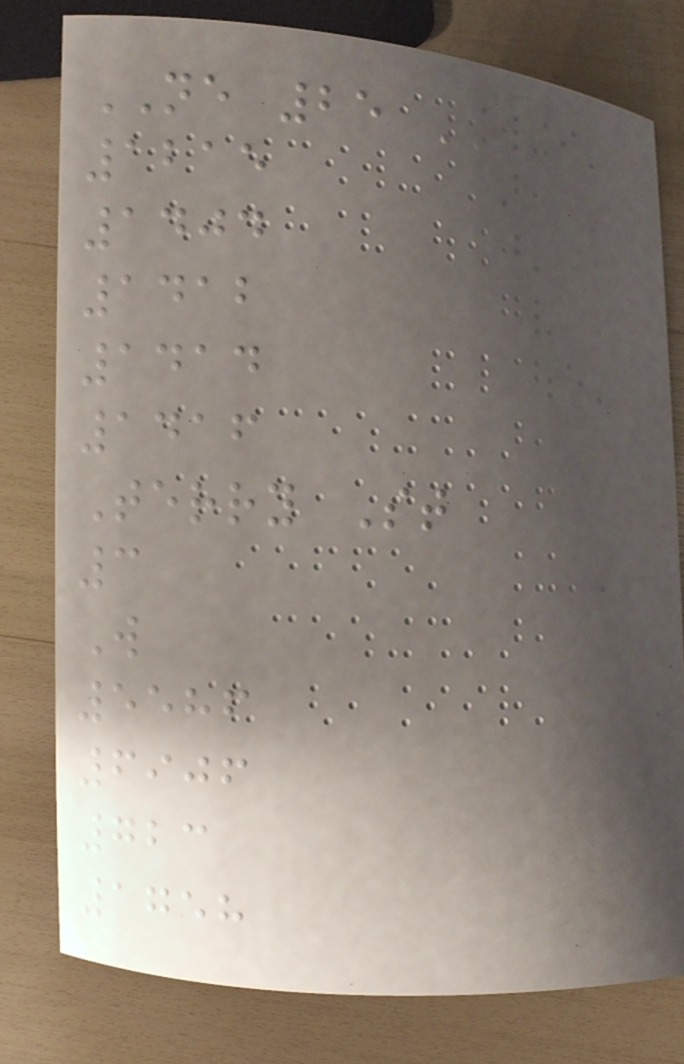NE 25 ST
1215
1404
1412
1414
1416
Terry St
3
W
5586
6906
723
1758
